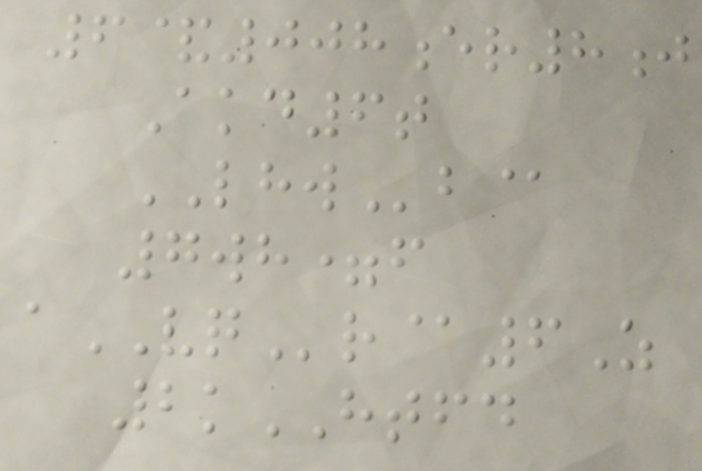6&008er8j
Akd6t
LHWb@
7wh=f
aVQr@6Z
2kHTFD
